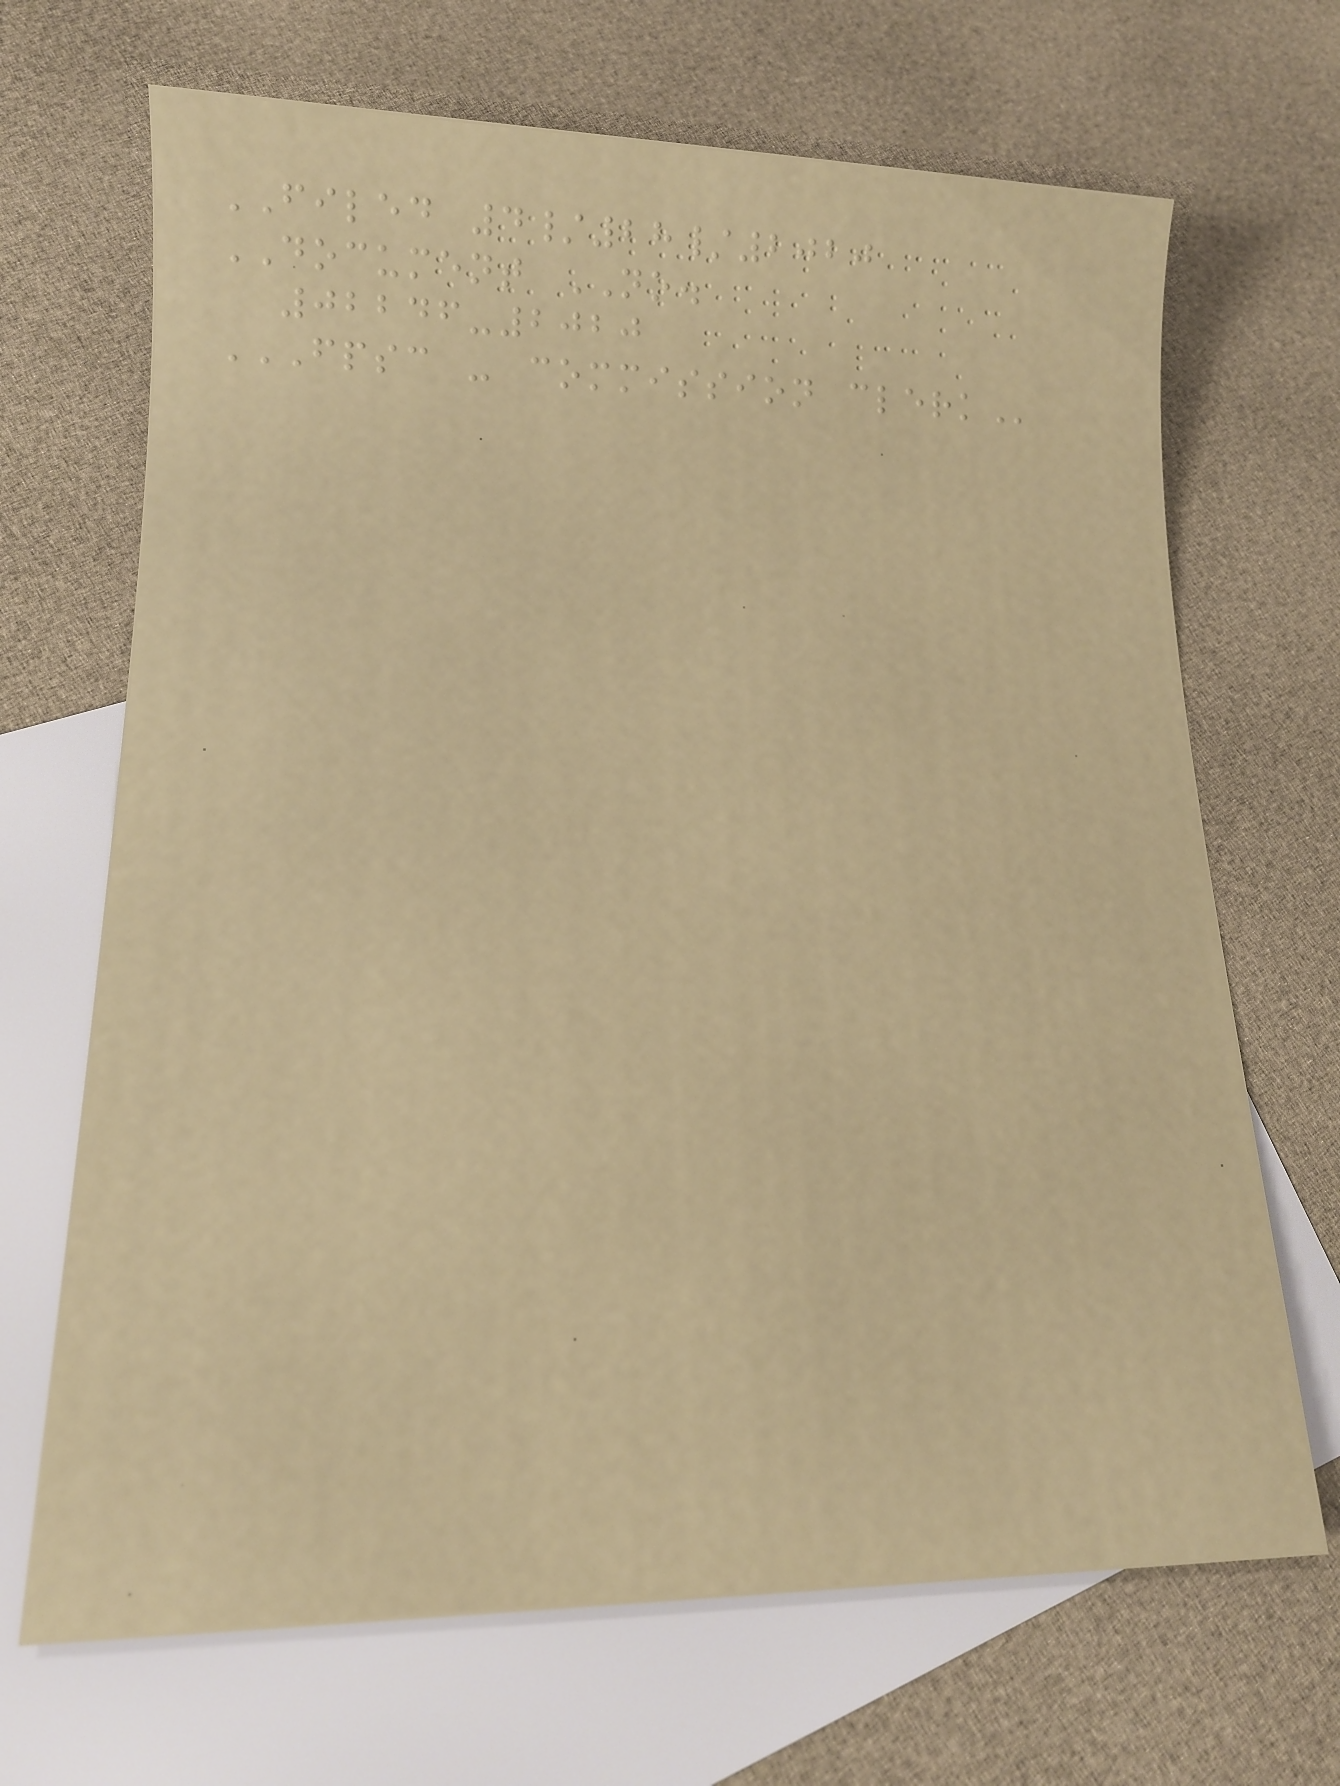FILED 4/28/2020
DOCUMENT NO.
02246-2020
FPSC - COMMISSION CLERK
